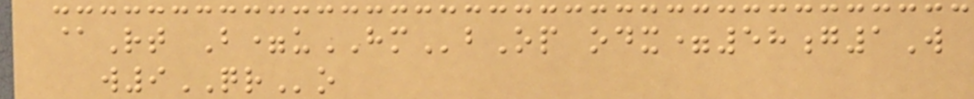@Rt B=uHMbOp odx=58g1W
w9QRo
